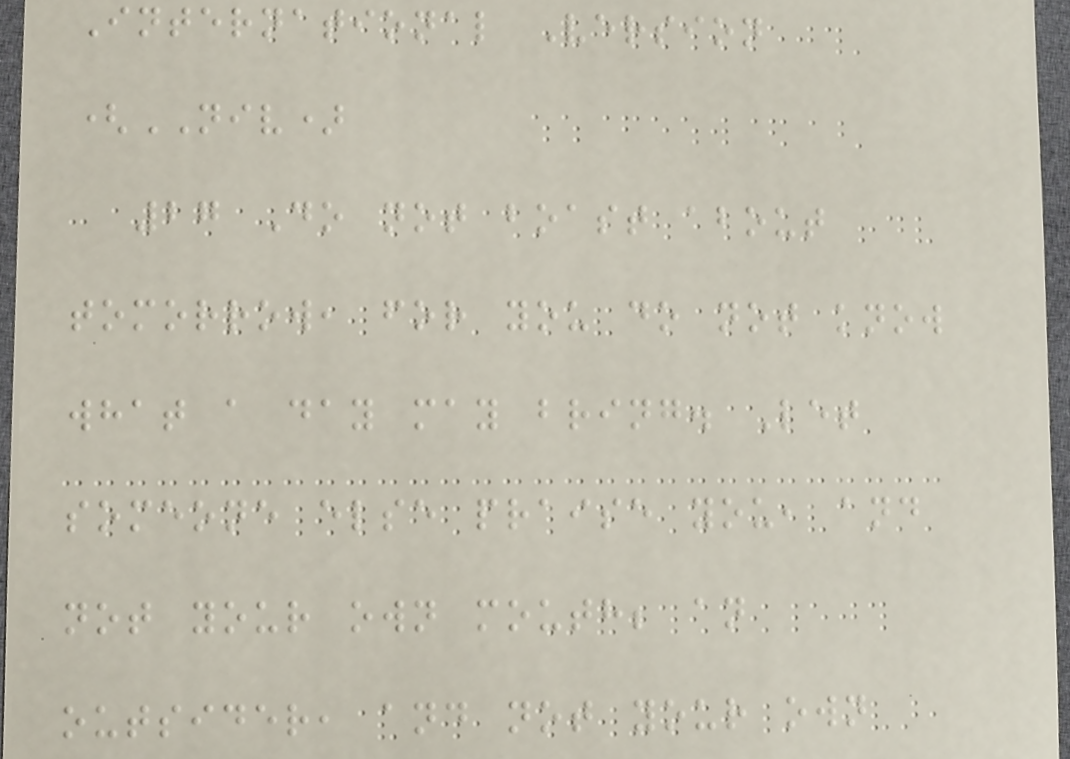International Version
(NIV)
27 Do not boast about
tomorrow, for you do not know
what a day may bring. Let
someone else praise you, and
not your own mouth; an
outsider, and not your own
